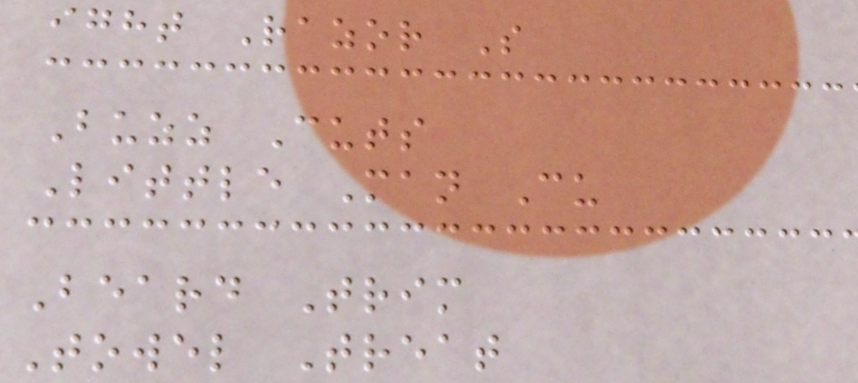ight Razor S
Buzz Cuts
Little Man Cu
Beard Trim
Towel Treat
